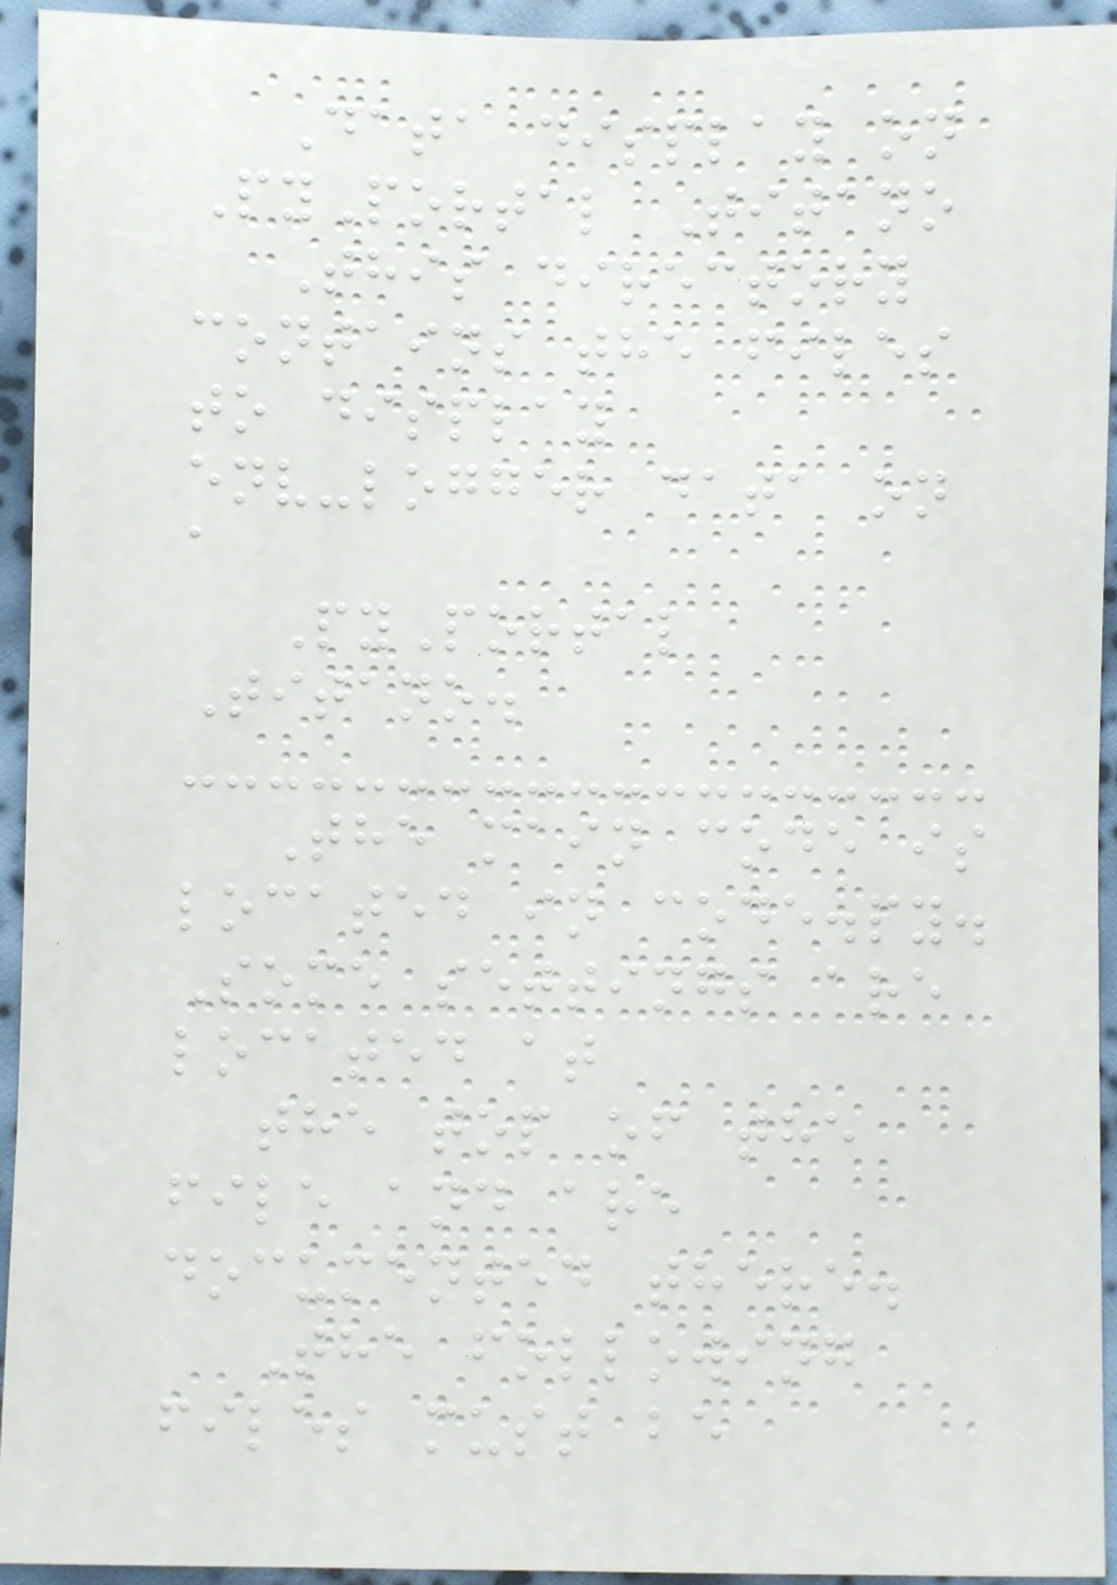Data display on
PyPortal Titano
This directory
contains the files
to display
env-logger data on
a
PyPortal
Titano.
The main code is
located in code.py.
Some settings are
located at
the top of the
file and are
documented there.
The following
files must be
